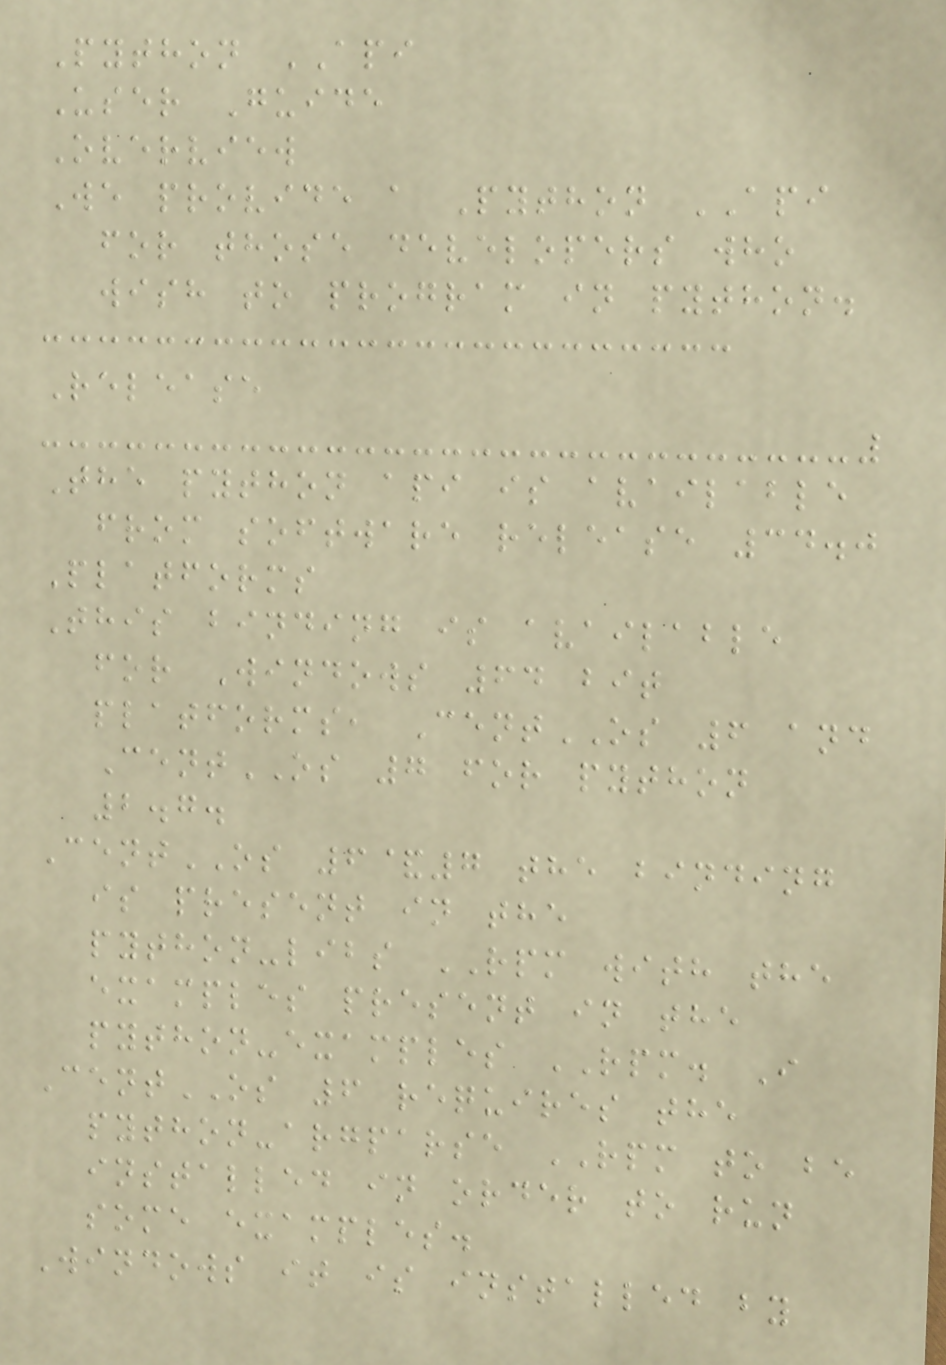Python API
User Guide
Overview
We provide a Python API
for those developers who
wish to program in python.
Release
The python api is available
from software release 34.0
Platforms
This binding is available
for Windows 64 bit
platforms, CentOS 6 and
CentOS 7 for python
2.7.
CentOS 6&7 the binding
is present in the
python-libs RPM with the
examples present in the
python-examples RPM. I
CentOS 6 requires the
python-argparse RPM to be
installed in order to run
some examples.
Windows it is installed by
